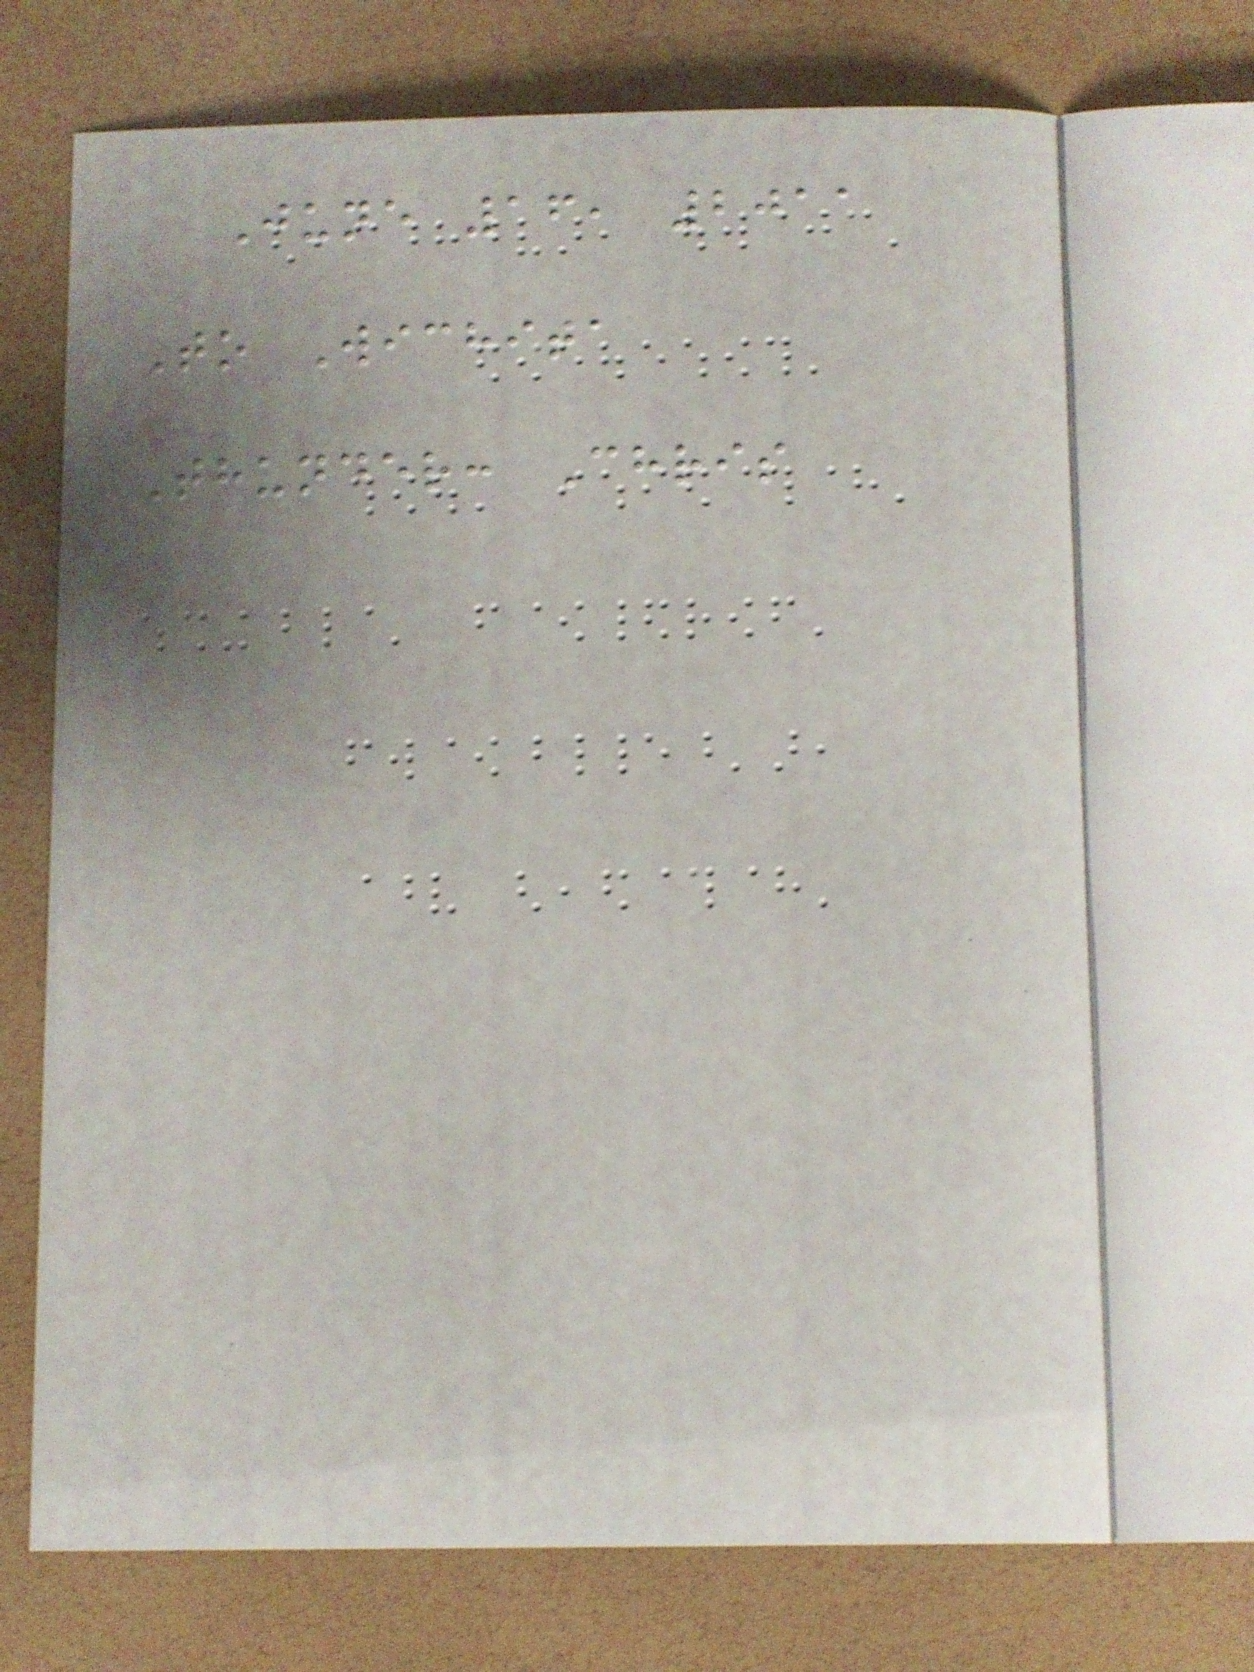June 16, 2011
To Wichita
Thunder: Chris
